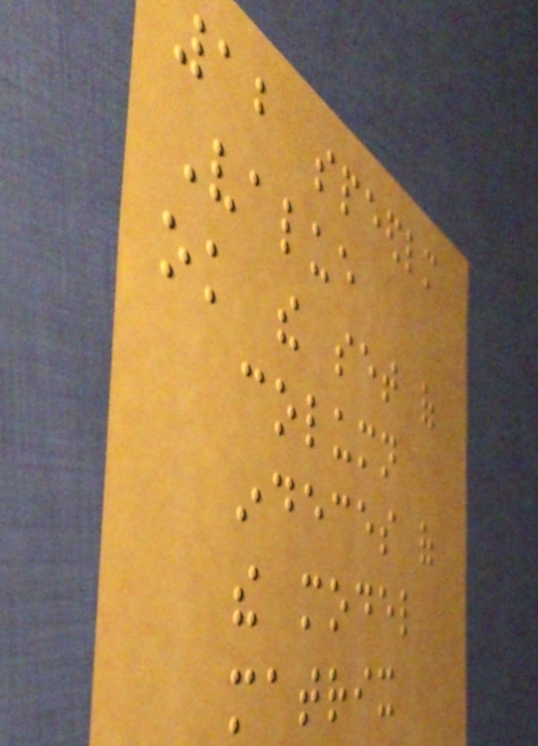12 speedlm
Value
ok the set of
column
indeces of
the model
matrix
